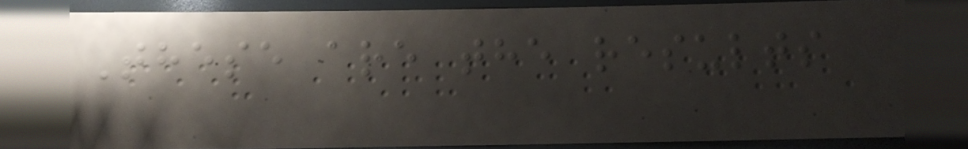These are the results
